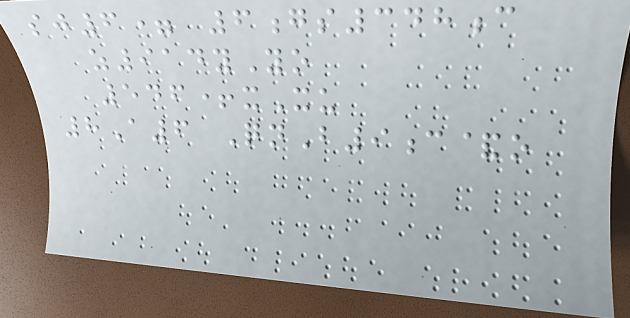sj6= 6gs348c
z914yYo
546+xXu
8A6 QnB9c&o
